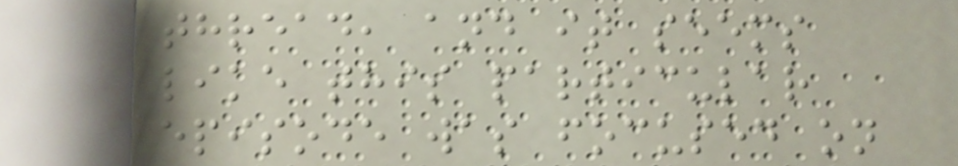thread, and it seems
like this particular
episode was focused on
